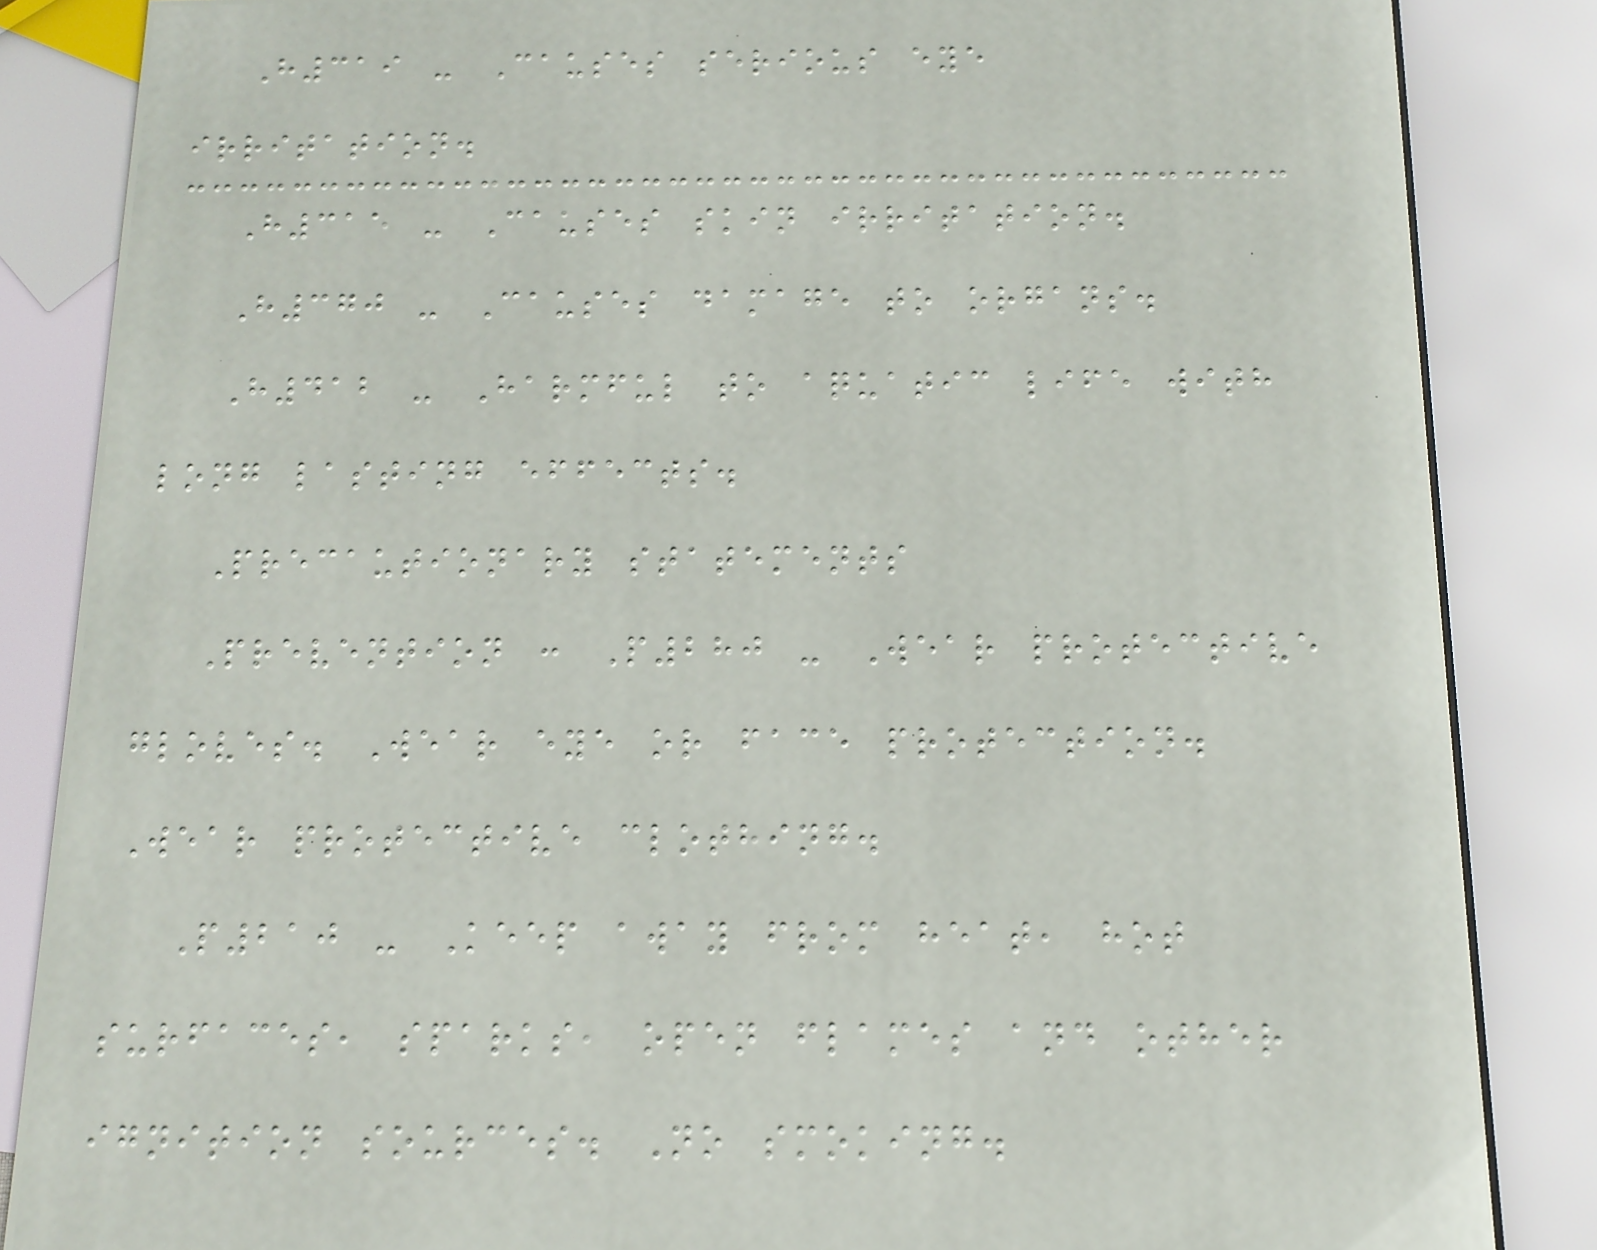H319 - Causes serious eye
irritation.
H315 - Causes skin irritation.
H370 - Causes damage to organs.
H412 - Harmful to aquatic life with
long lasting effects.
Precautionary statements
Prevention : P280 - Wear protective
gloves. Wear eye or face protection.
Wear protective clothing.
P210 - Keep away from heat, hot
surfaces, sparks, open flames and other
ignition sources. No smoking.
